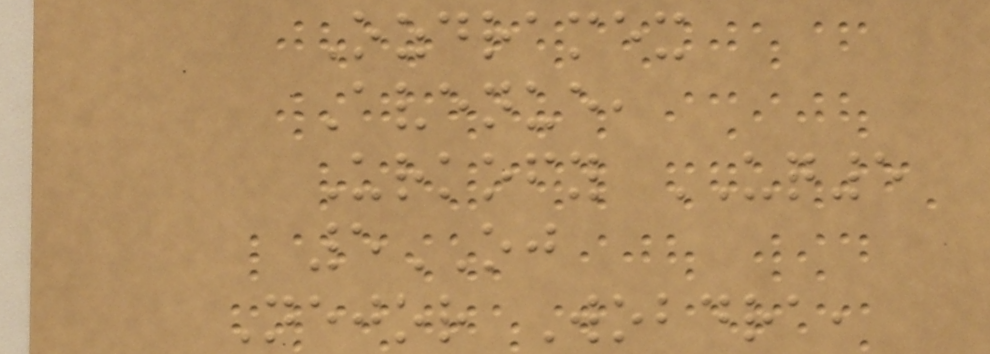Ozdramex
Avenue,
Urkofy UQ5
5OJ
Nejor Wobdra,
